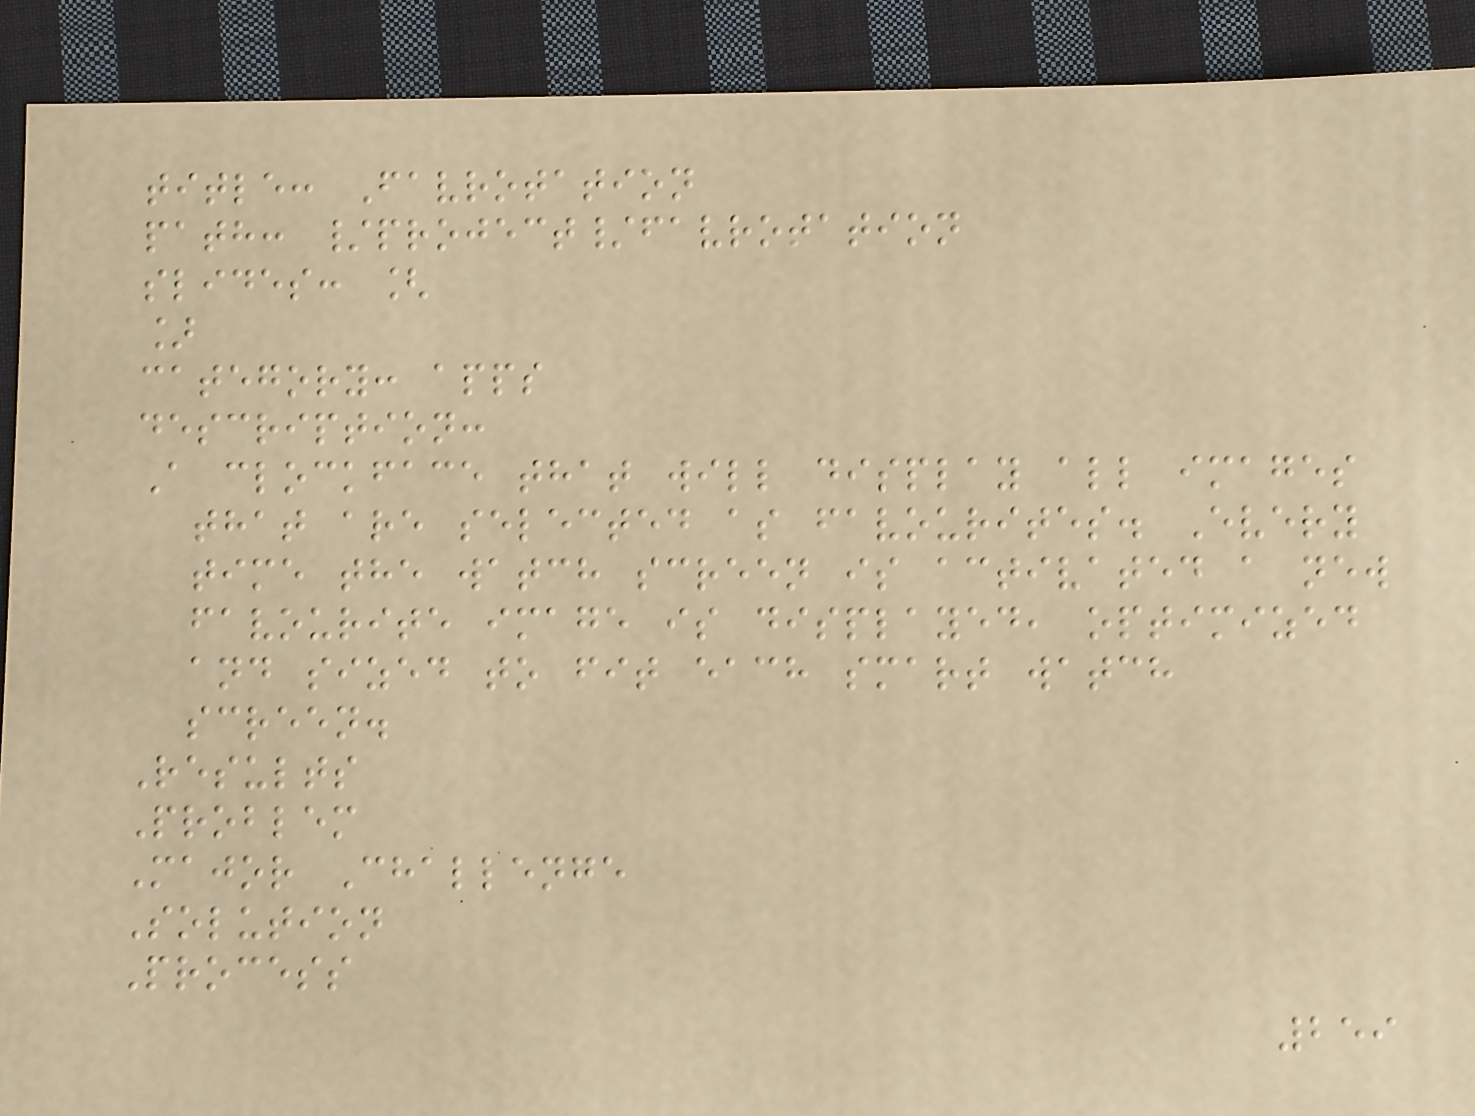title: Favrotation
path: /project/favrotation
slides: [
]
category: apps
description:
A clockface that will display all images
that are selected as favourites. Every
time the watch screen is activated a new
favourite image is displayed, optimized
and sized to fit each smart watch
screen.
Results
Problem
Major Challenge
Solution
Process
259
